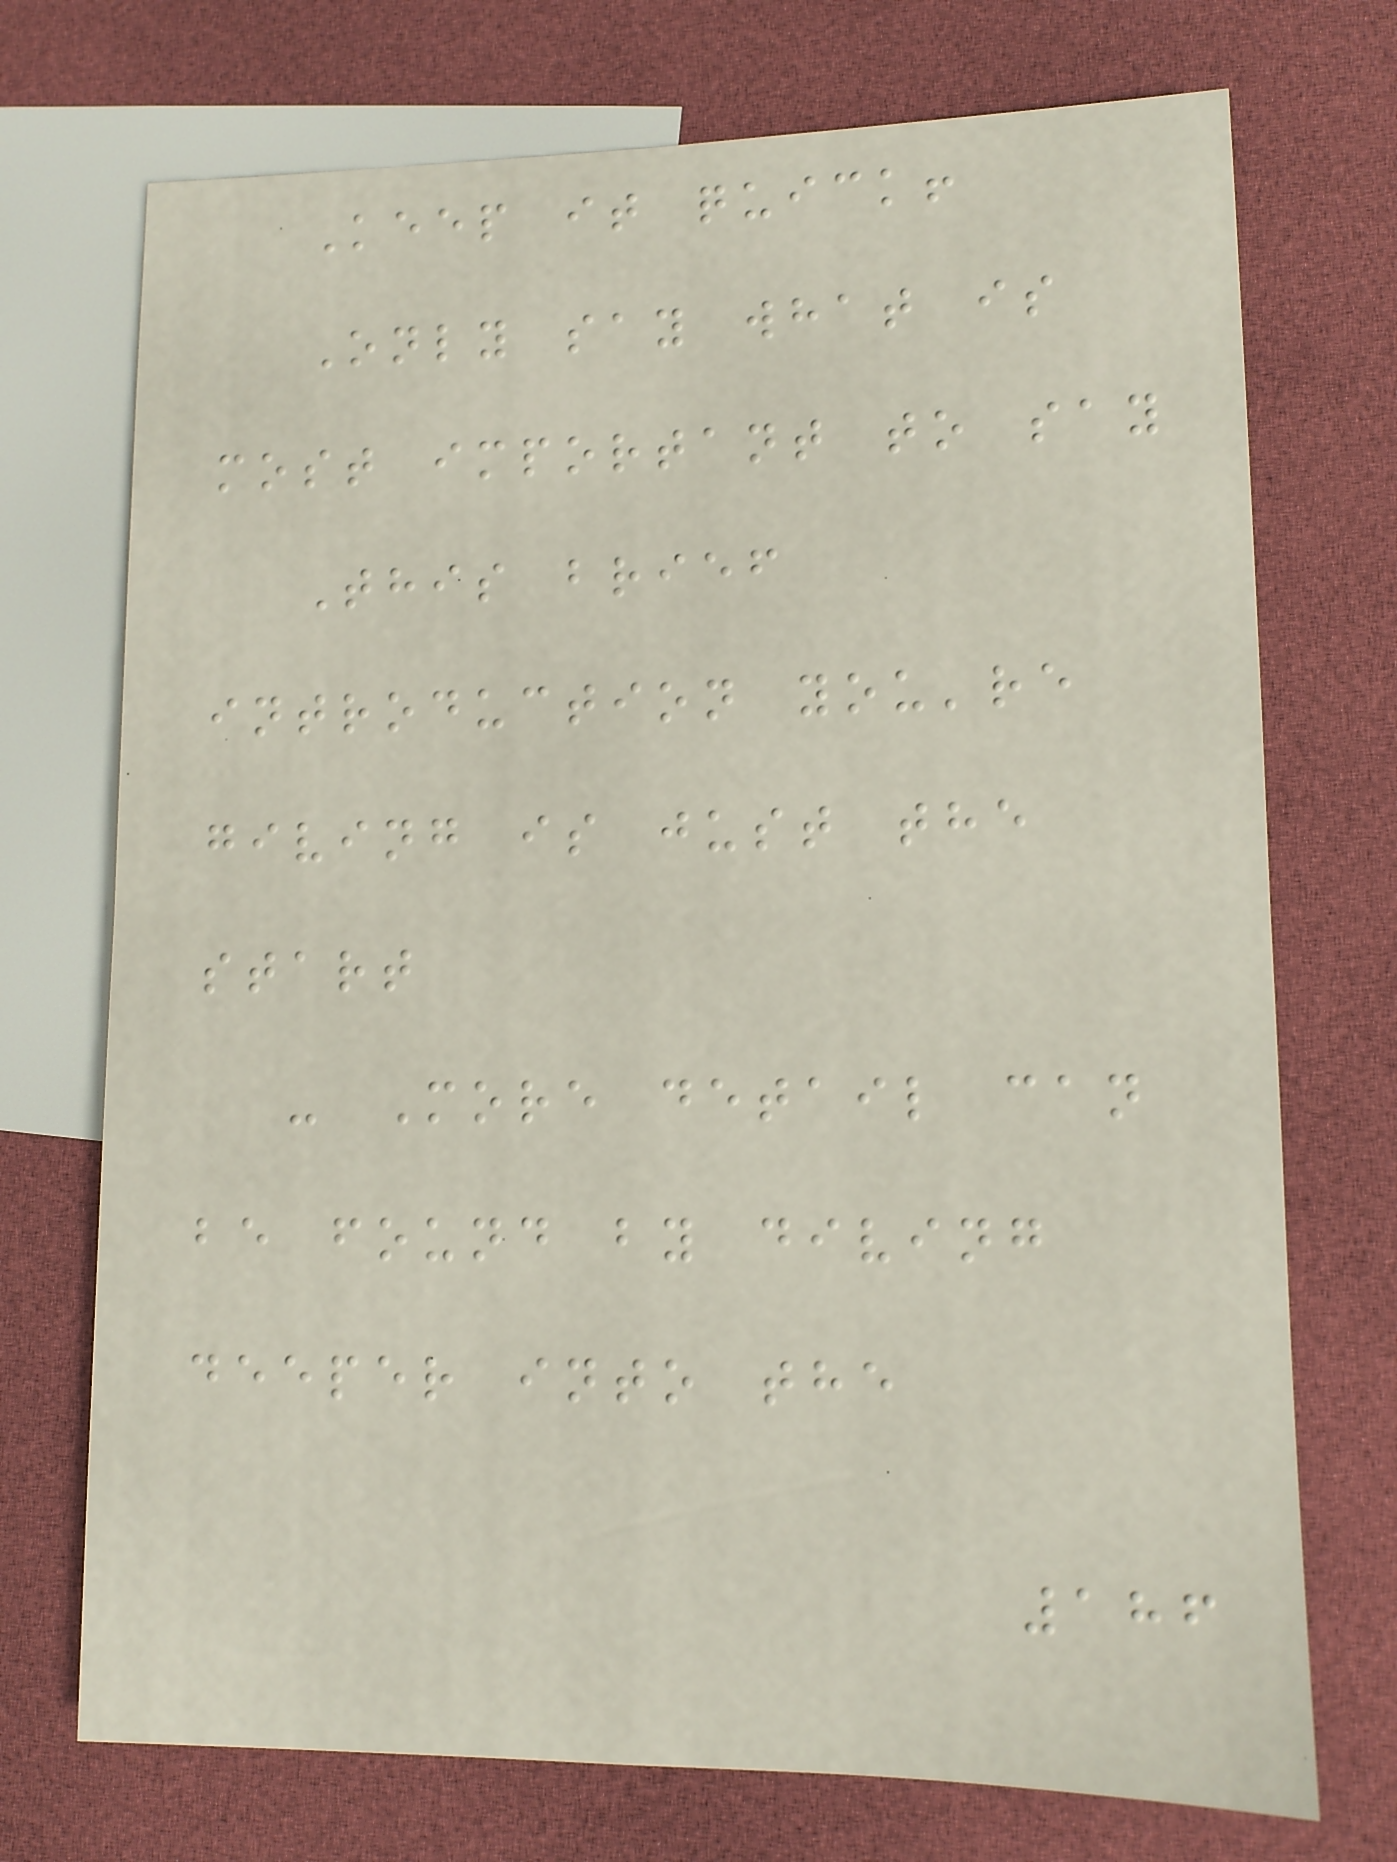Keep it quick!
Only say what is
most important to say
This brief
introduction you're
giving is just the
start
- More detail can
be found by diving
deeper into the
186
